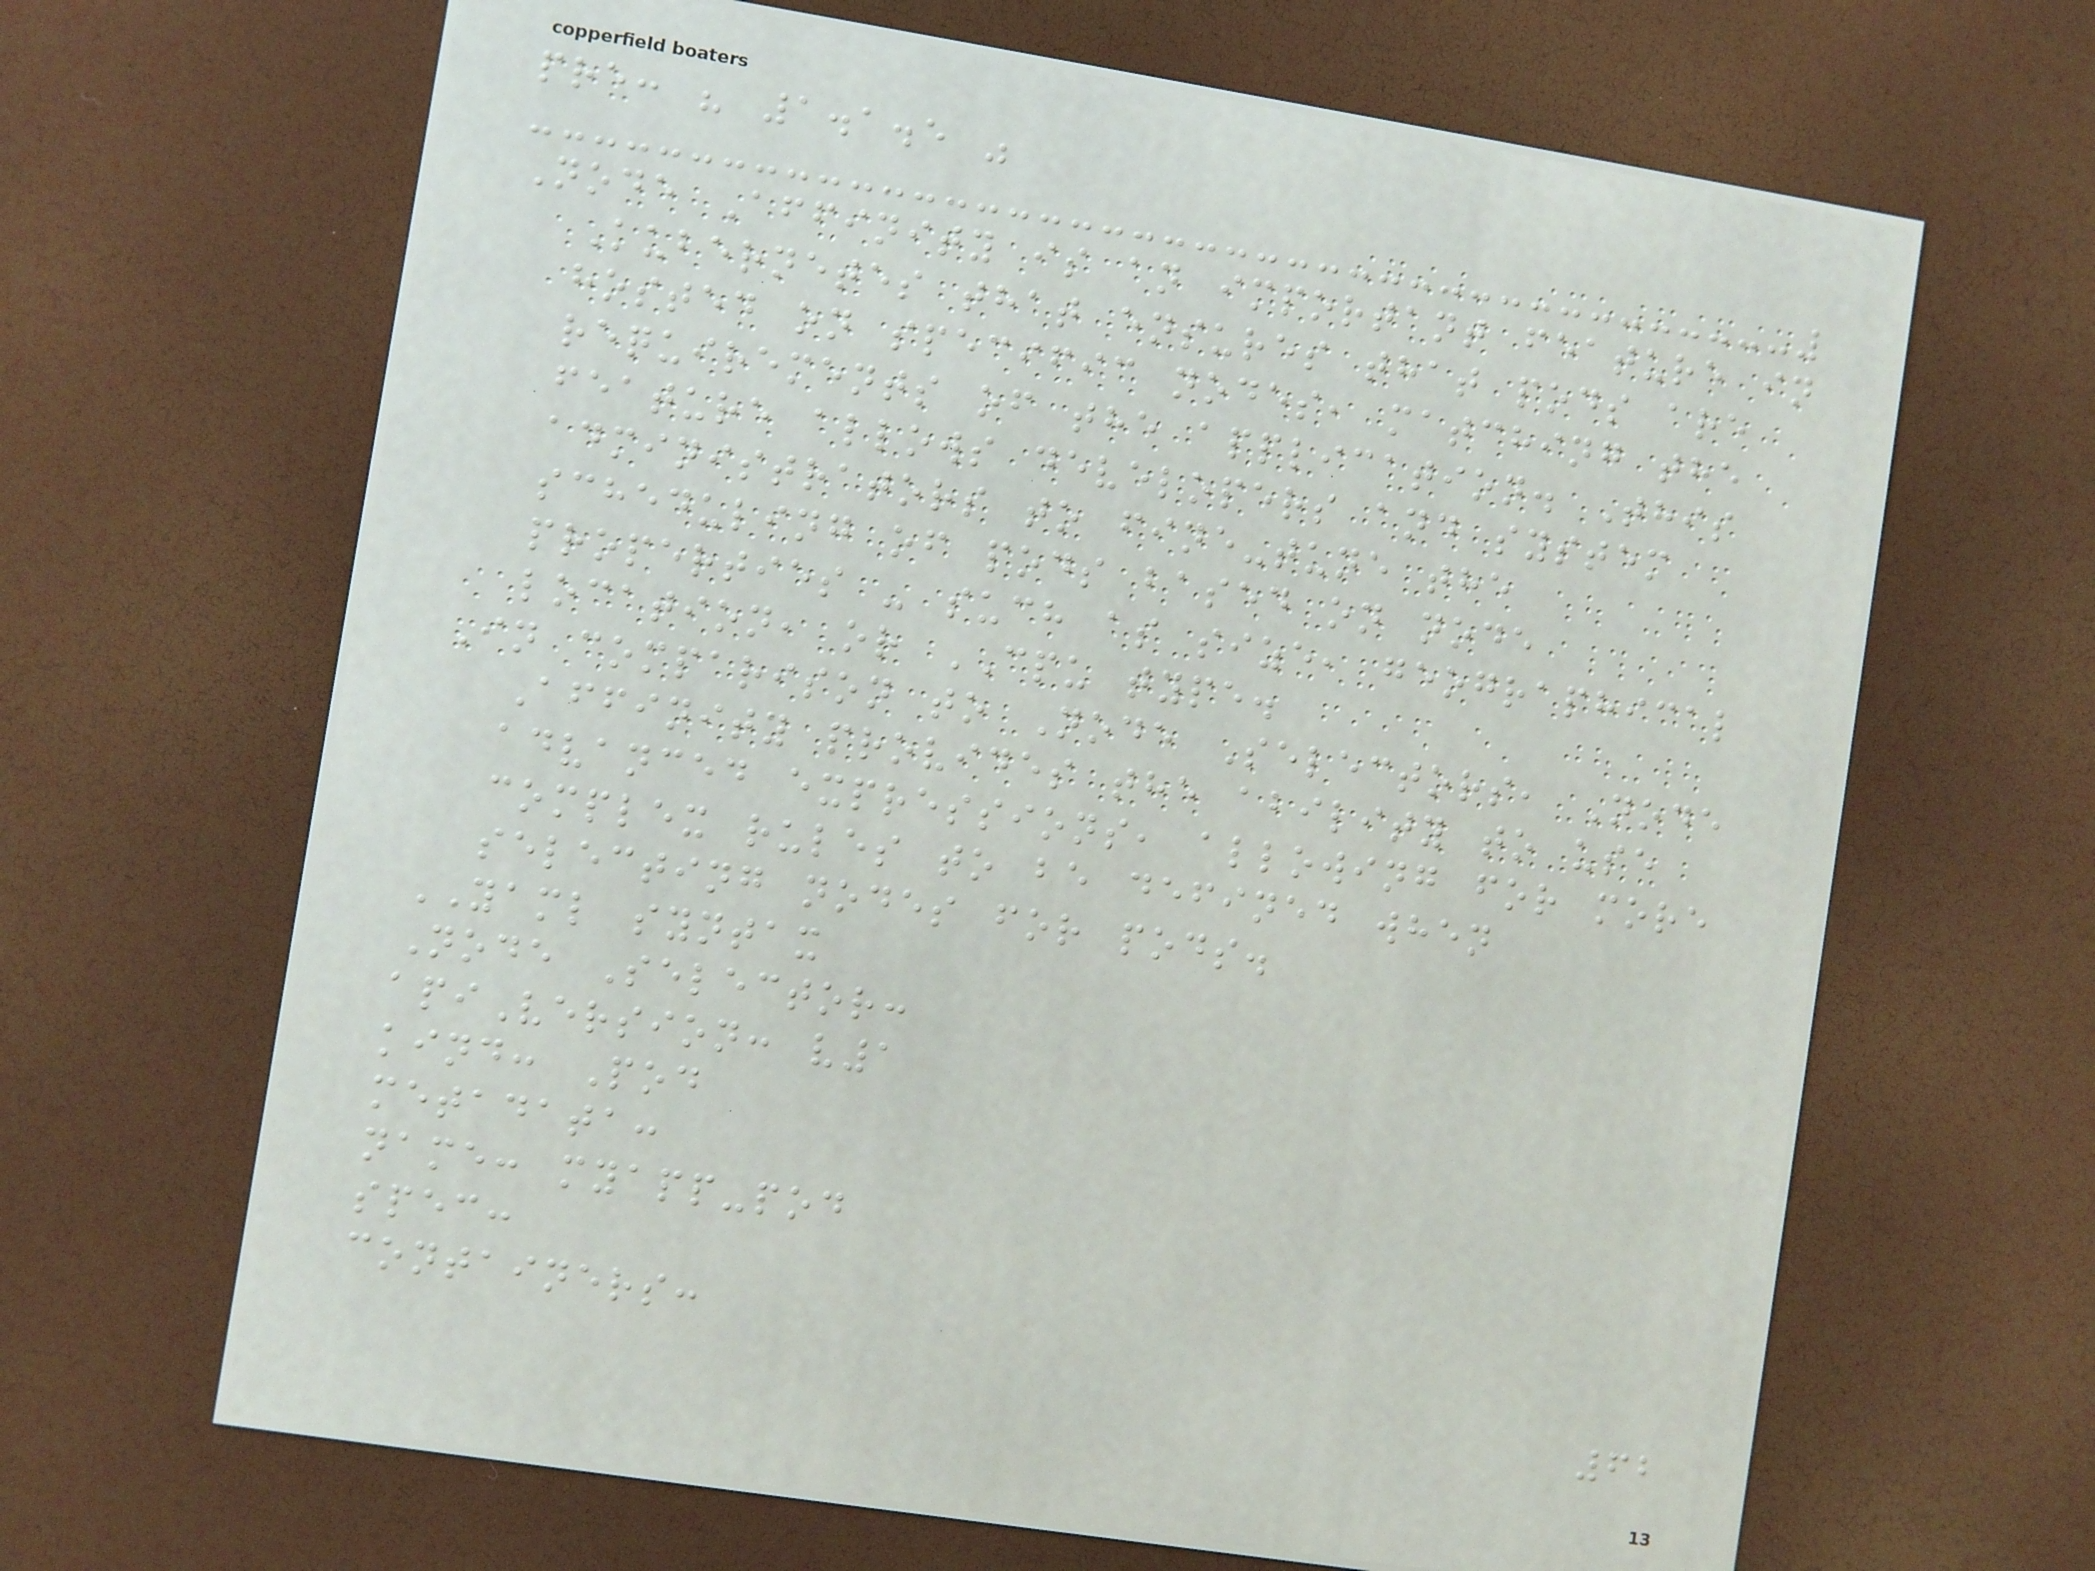pre: " 1.1.5 "
Node Affinity is an important feature in
Kubernetes that ensures that pods are
hosted on specific nodes, matching the
requirements of the application. This
feature allows developers and system
administrators to fine-tune the
scheduling of pods based on node
properties - such as size, geographical
location, or CPU type.
In comparison to Node Selectors, Node
Affinity provides the ability to use
advanced expressions, allowing for more
complex rules to be defined when
selecting nodes for pods.
YAML syntax
Node Selector:
apiVersion: v1
kind: Pod
metadata:
name: myapp-pod
spec:
containers:
62
